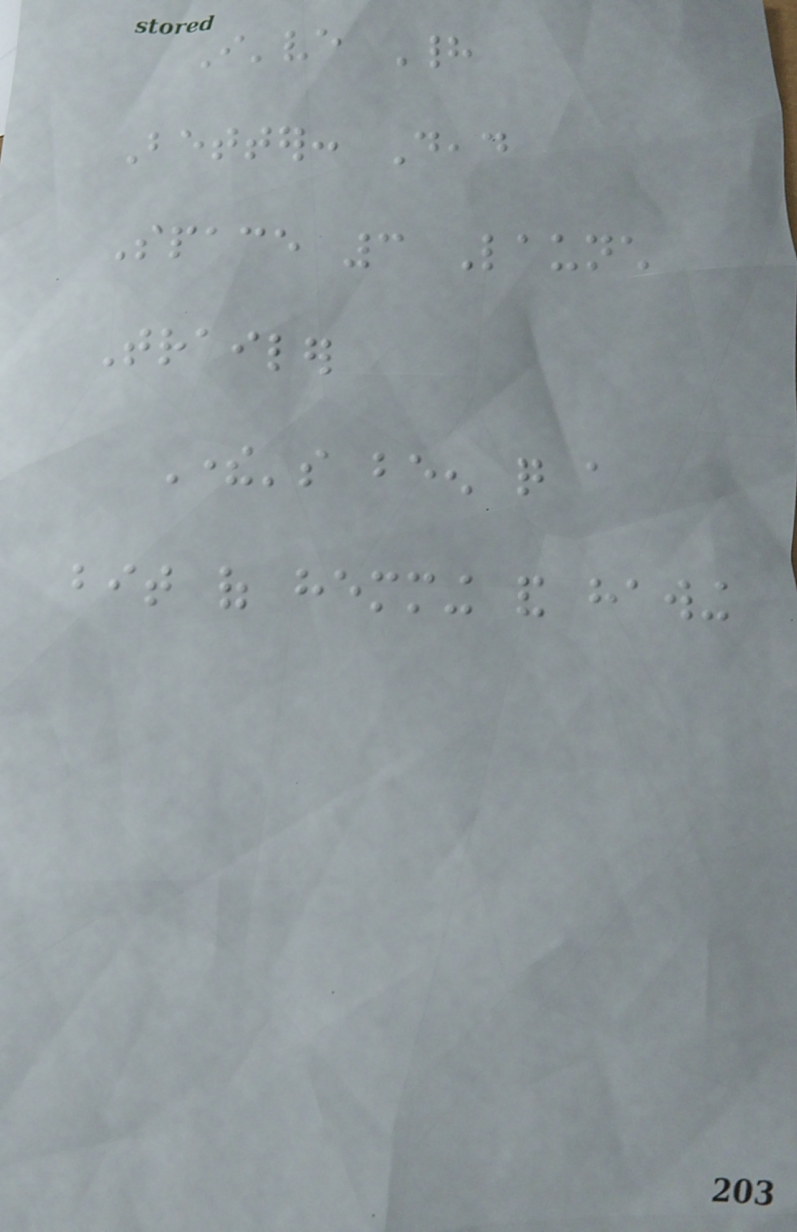I've Had
Better: Dead
Space 3 Launch
Trailer
There's been quite a
bit of hemming and hawing
